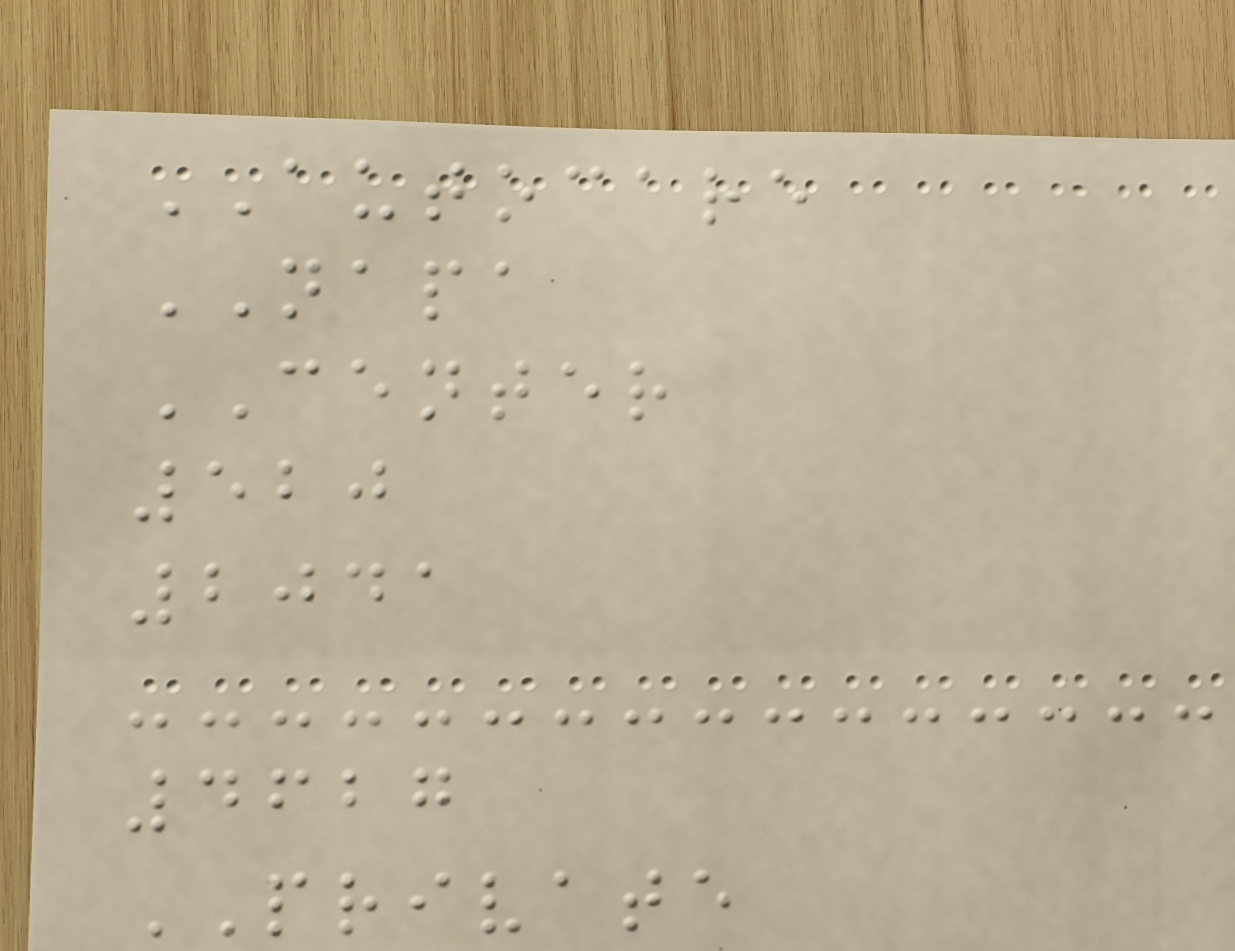AUTOCARE
NAPA
CENTER
520
2041
4627
PRIVATE
